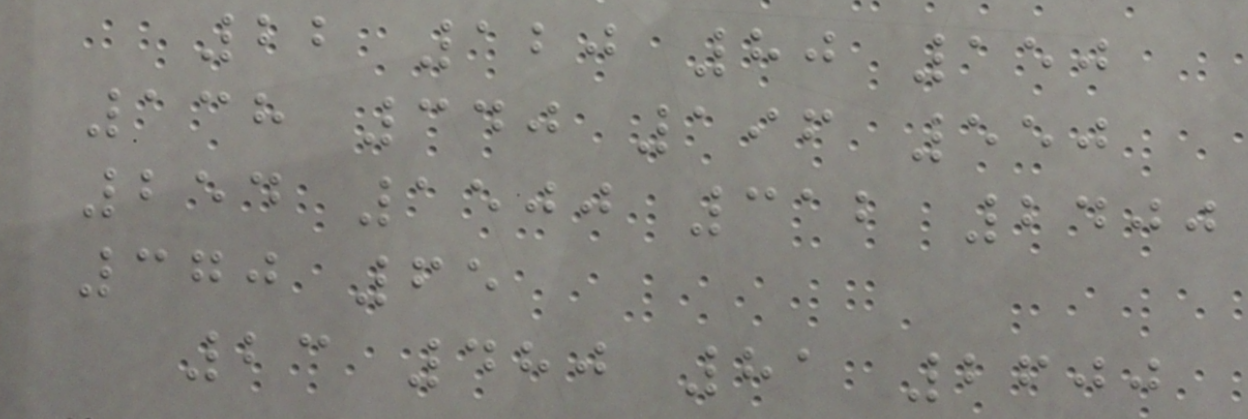22 120 80 150
138 340 196 550
254 1500 312 2400
370 65
23 480 81 2600
